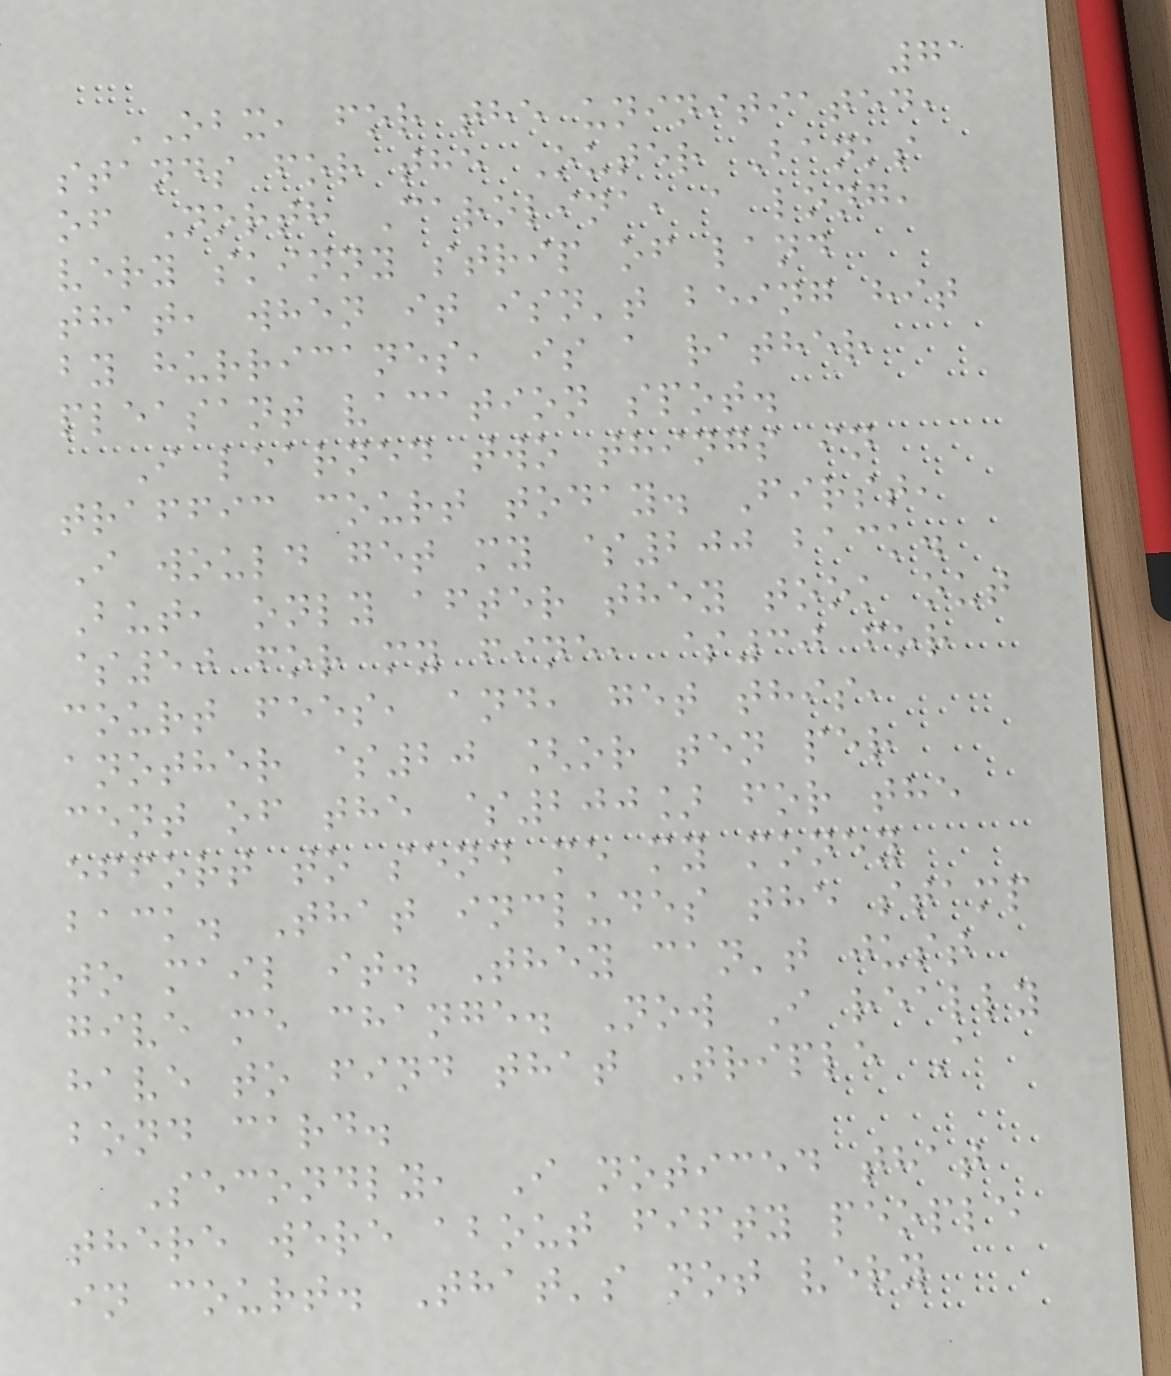71
OBX, for the uninitiated,
stands for the Outer Banks
of North Carolina, a long,
very skinny strip of land
that, when it isn't being hit
by hurricanes, is a rather
pleasant vacation spot.
I learned two things in
traffic court today. First,
I would get my $200 back.
But, only after they took out
$50 for my fine, $30 for
court fees, and, get this,
another $20 [or ten per
cent of the $200] for the
effort to send me my money
back. That includes the stamp
to mail it. They can't just
give me change. Now I really
have to find that Triple A
bond card.
Secondly, I noticed that
there were about fifty people
in court. That's not very
